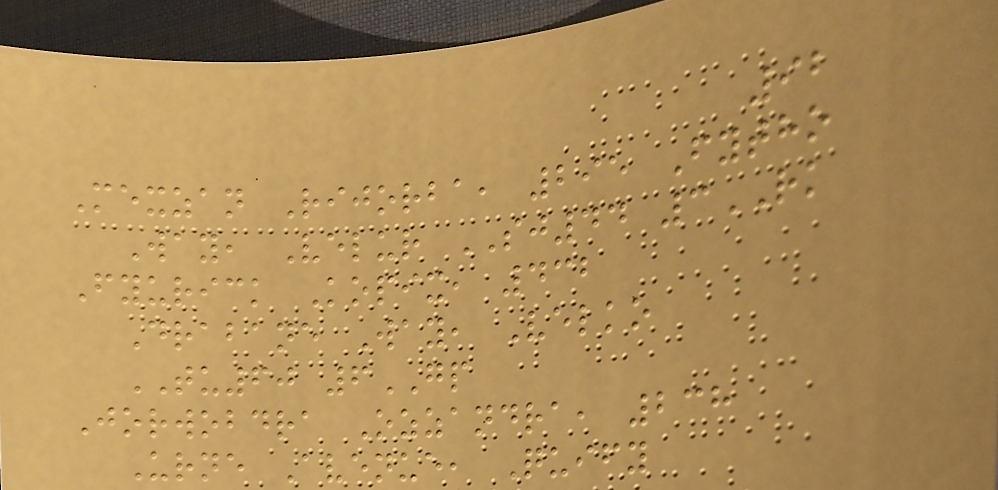92
Mexzan Rijorba, 295 Fytho
Way, Velur SJ44 3RK
Fyurick Kopix, 432
Drabane Way, Velko
TU60 6GP
Jorwobdra Ozzandra, 238
Urne Avenue, Quify
